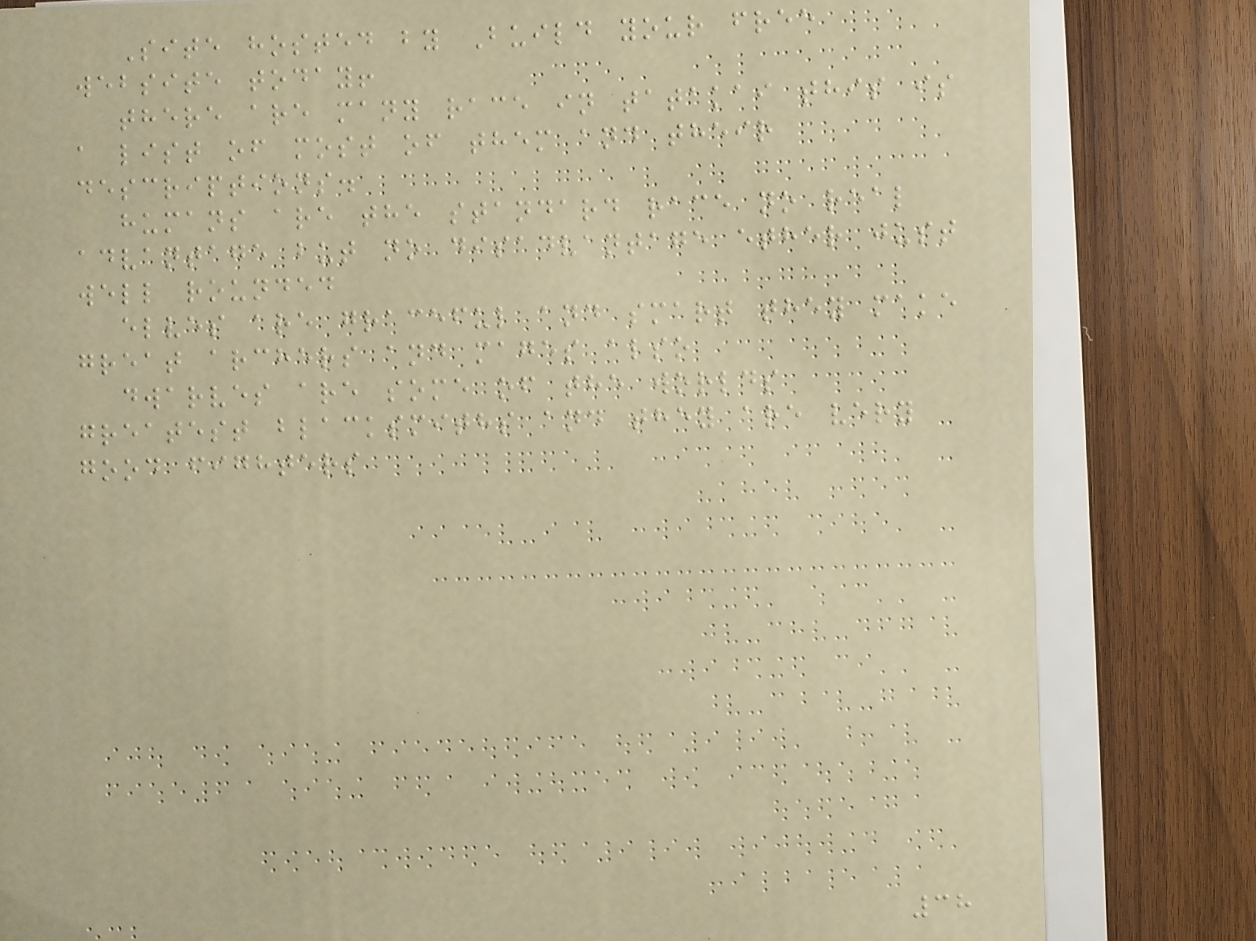Site hosted by Build your free
website today!
there are many race in tatakai this is
a list of most of them and their
descriptions.
humans are the standard race no real
advantage but no disadvantage ether just
well rounded
elves are graceful and smart they make
great archers and mages also
dwarves are some of the worlds
greatest blacksmiths and they are very
good fighters
38
